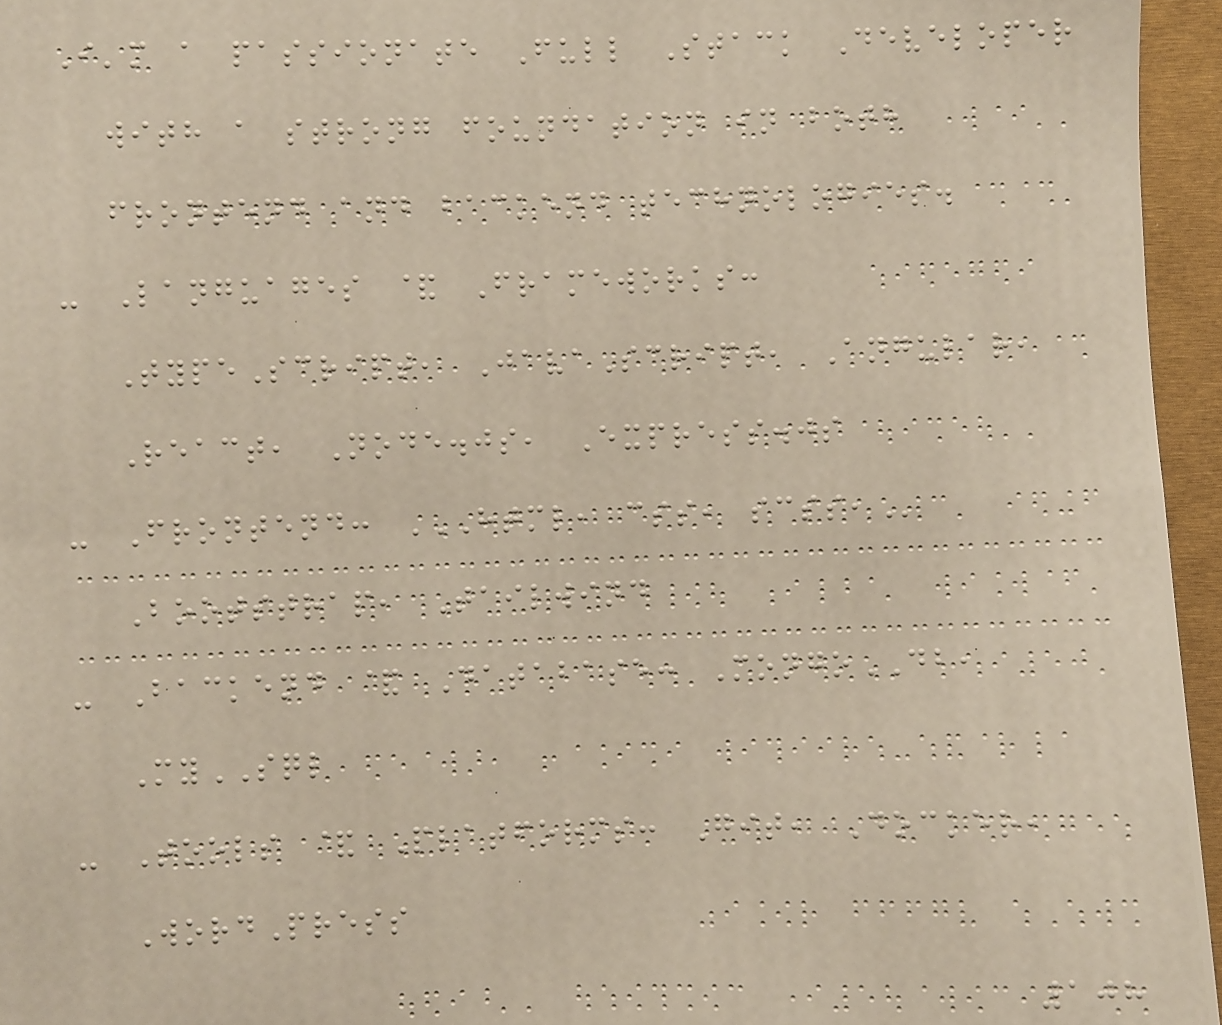I'm a passionate Full Stack Developer
with a strong foundation in both
frontend and backend technologies.
- Languages & Frameworks:
TypeScript, JavaScript, Angular,
React, Node.js, Express.js
- Frontend: HTML, CSS, SCSS,
Bootstrap, Tailwind
- Backend & Database: MongoDB,
MySQL
- Tools & Platforms: Git, Docker,
WordPress
108
